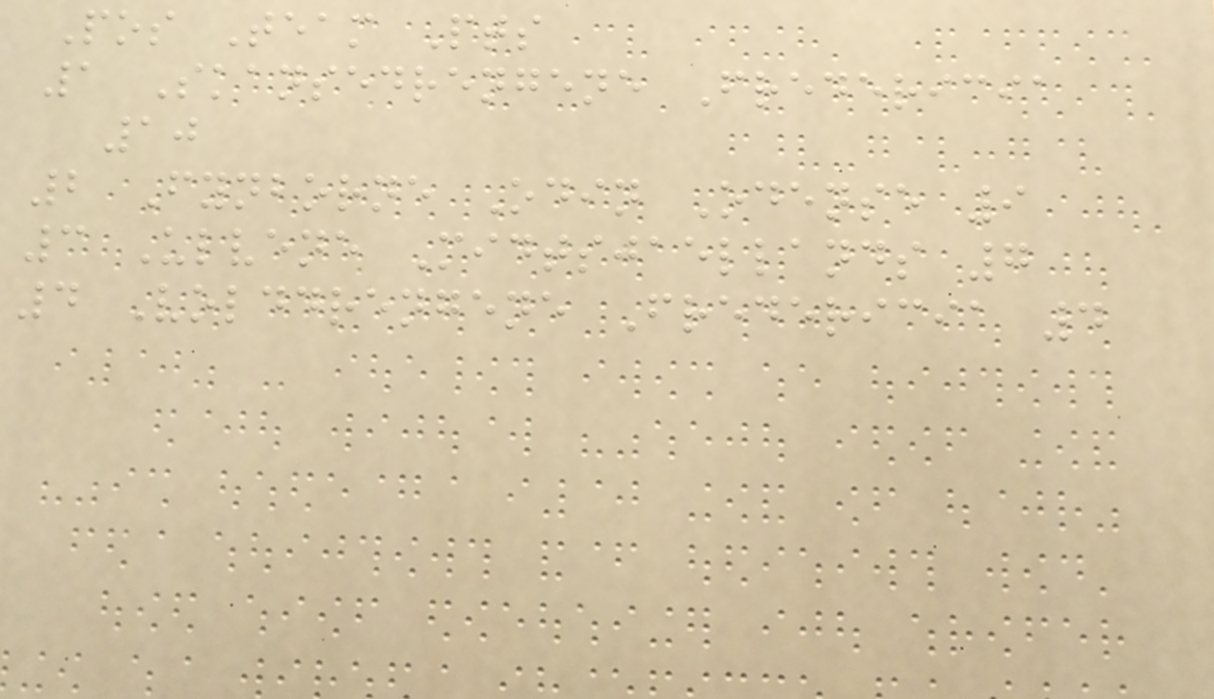Pos Team Pts
1 Skansedrengene Fredericia
10
2 Fynborne Odin Odense 9
3 Ulvene Midtsjaellands 7
4 Volddrengene Fredericia 4
